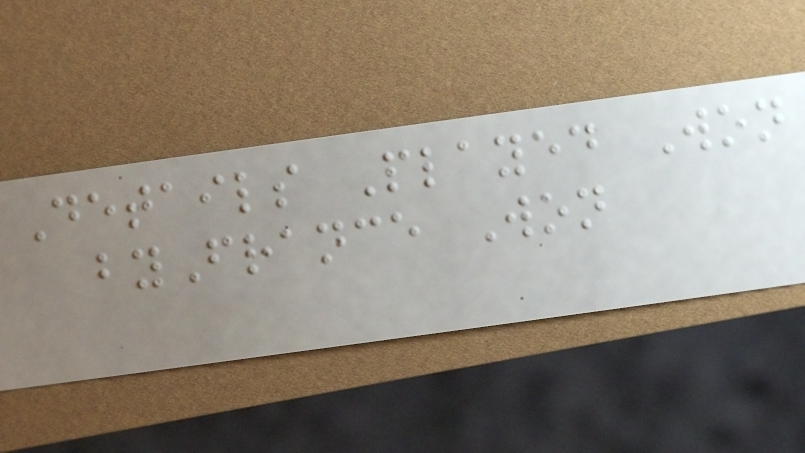Details Played Won
byFrance Won
